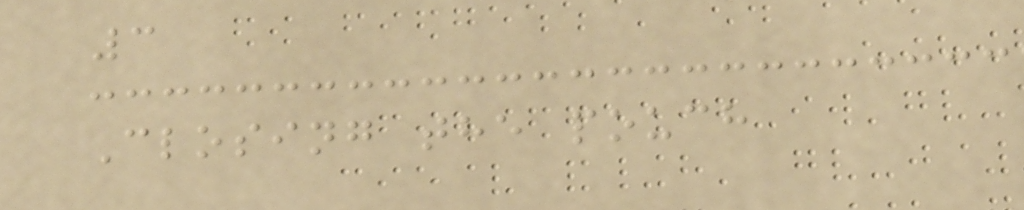3
Closing the pouch
